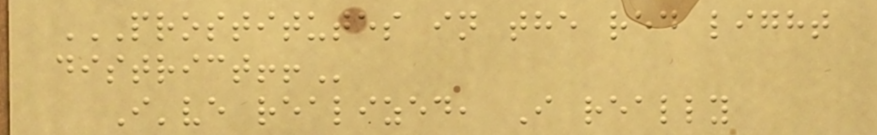PROSTITUTES IN THE RED LIGHT
DISTRICT!!
I've realized, I really
